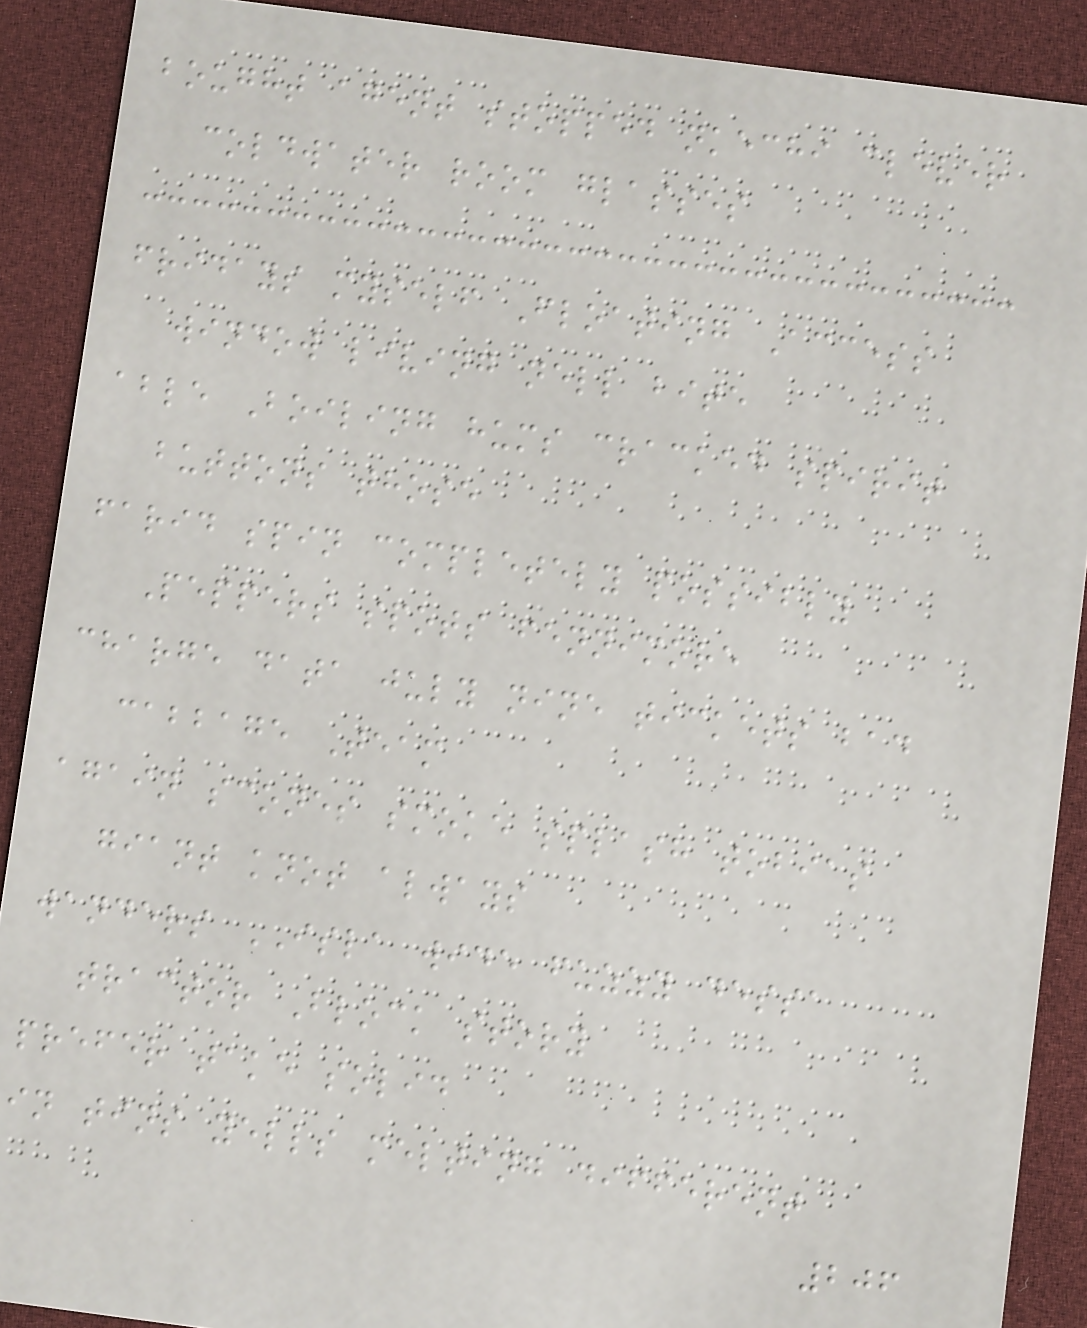bought agent stopped nkechi clever
coldwater room glasses
fridays myself Floating Access
window living nell bite
able Boiling hums cracked spirit
buttons those
farid spin completely possibly
Peppers spots fennimore
charge data july nine tickets bad
cabbage Team
again scones smoke splash tobias
giant knot always
wanders ISLA wide fuzzy dessa
tractor Block story
prefer take solid
in tins yells melting different
206
